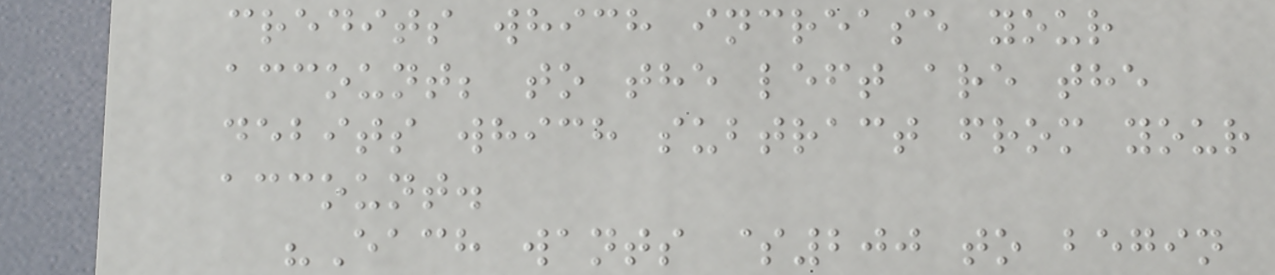credits which increase your
account; to the left are the
debits which subtract from your
account.
"Each wants $200 to begin
